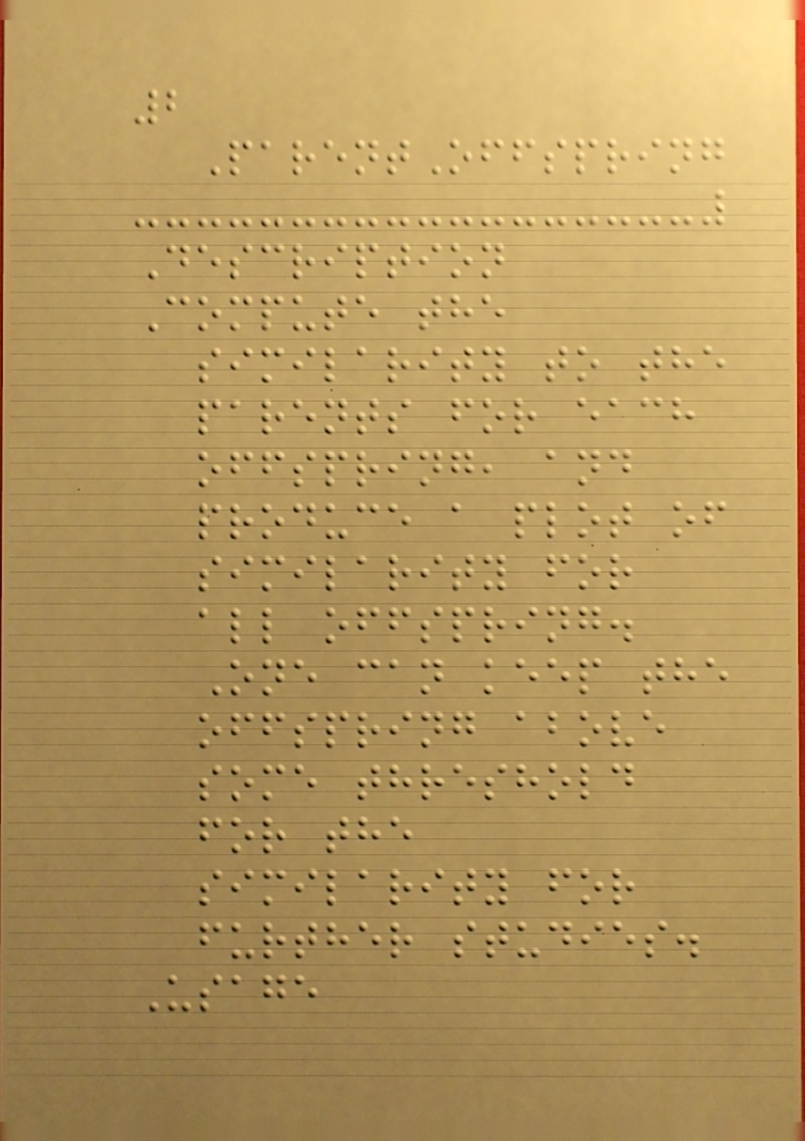2
ParentOffspring
Description
Compute the
similarity to the
parents for each
offspring, and
produce a plot of
similarity for
all offspring.
One can keep the
offspring above
some threshold
for the
similarity for
further studies.
Usage
